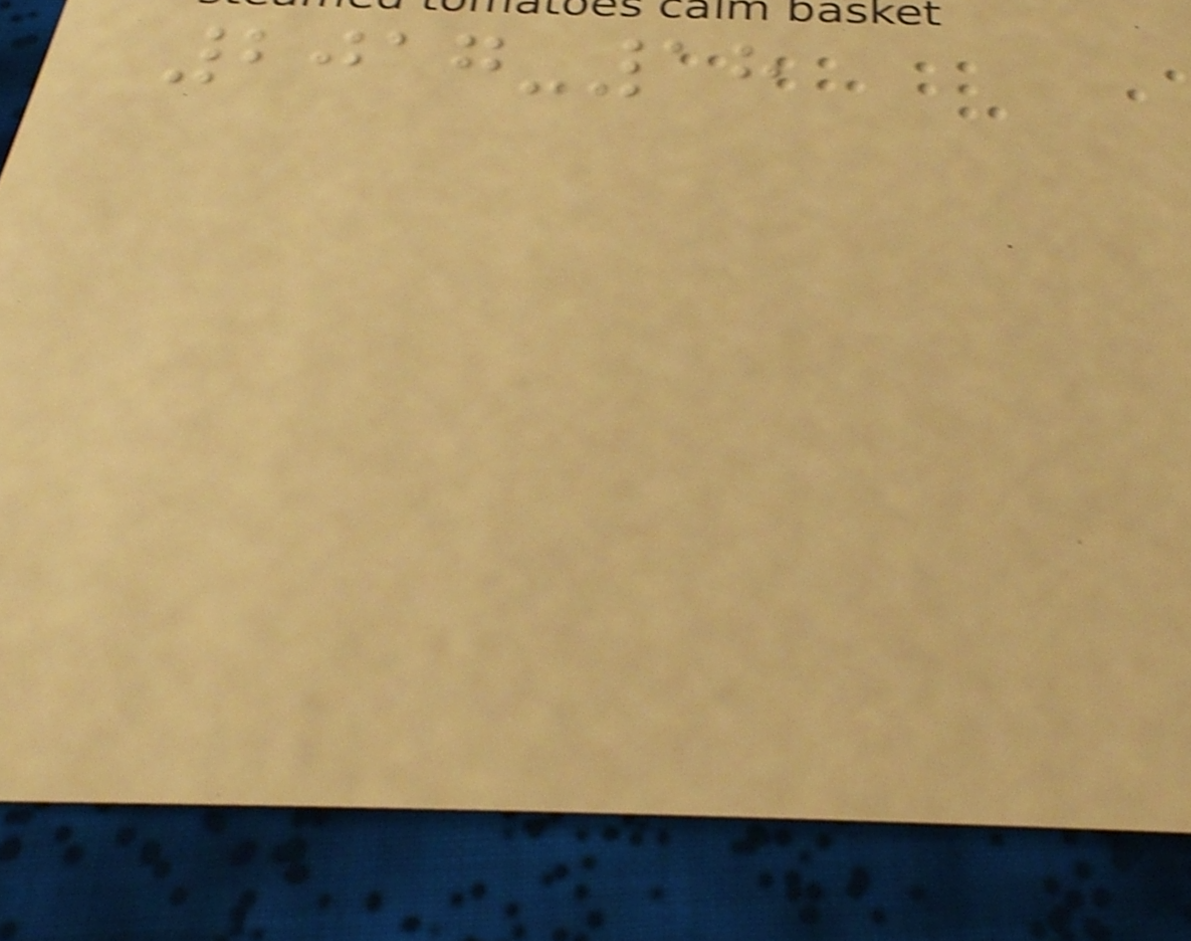2017-18
